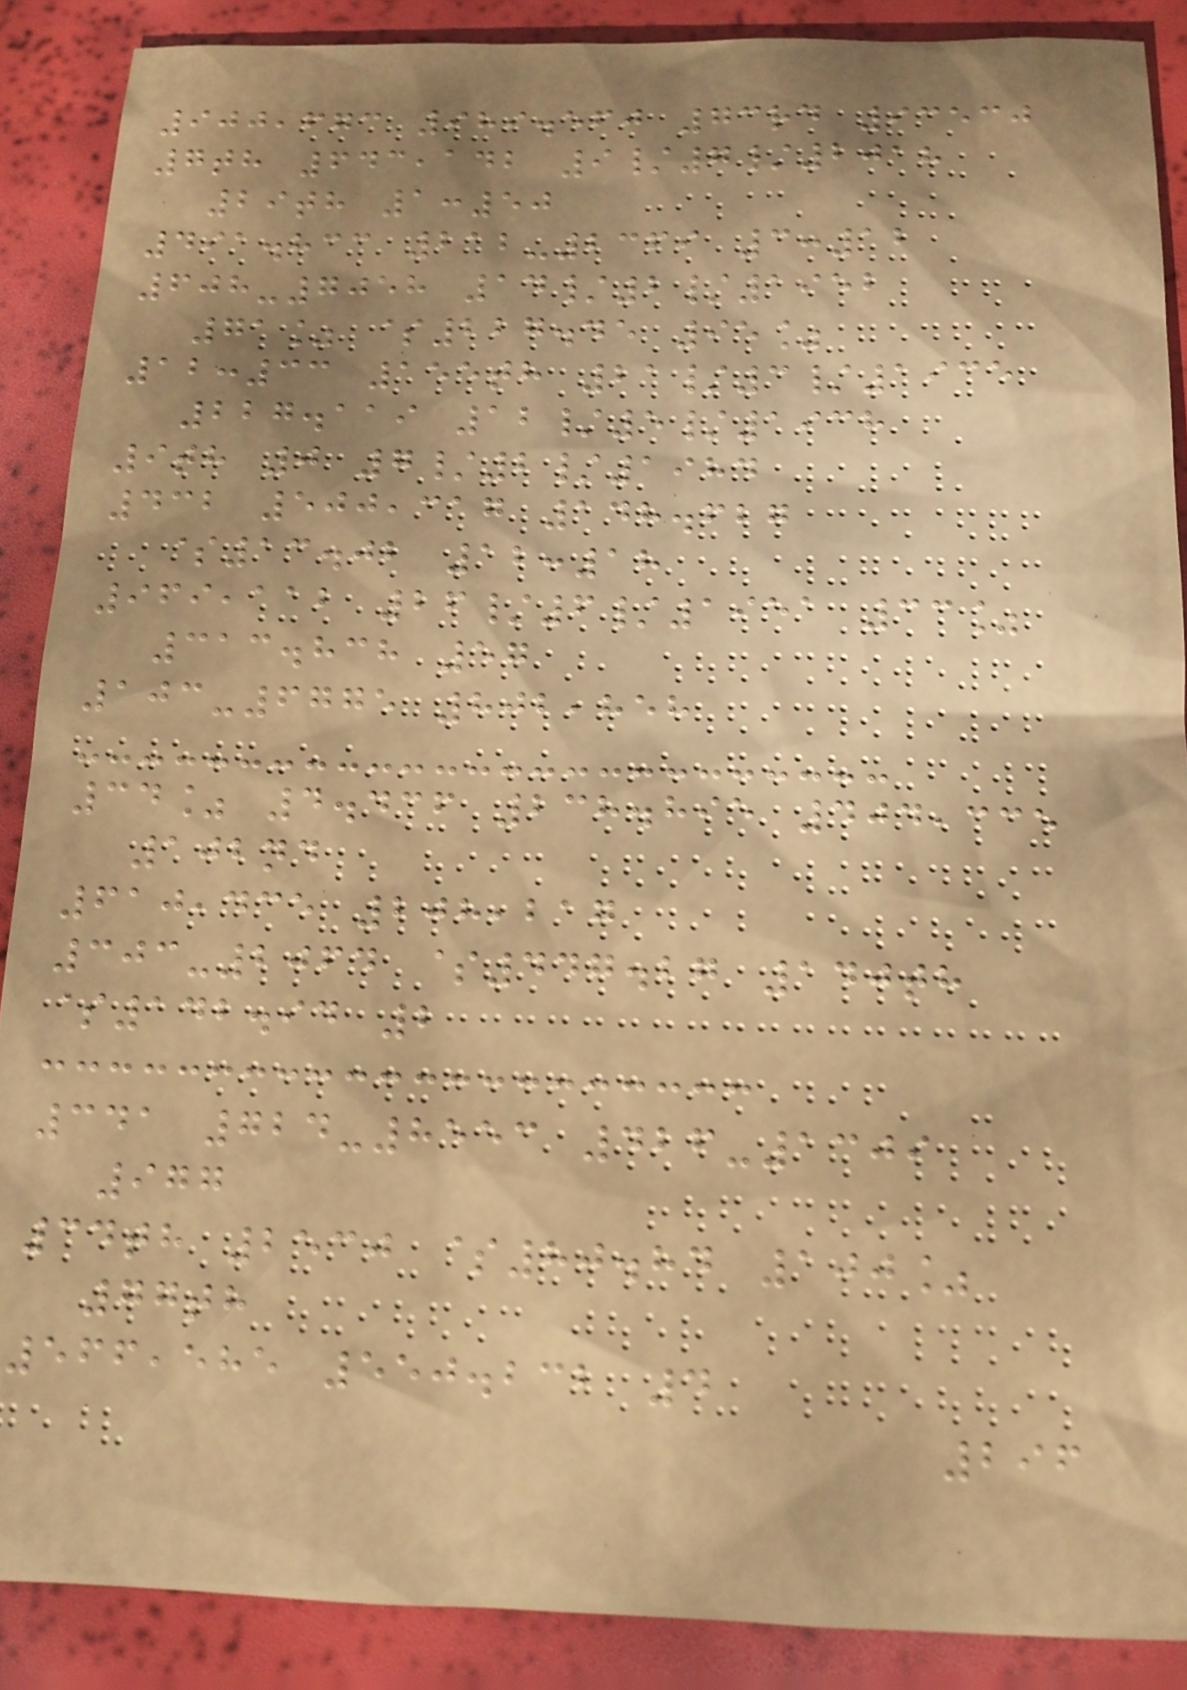900,673 989.560 73rd 93530
7th 643,142 9/7/2018
29th 1:50
491.833 212-2369 3:12
608-7058 14/2/1952
71% $227.45 95%
12:33 155th 21/3/1935
227.119 12/5/1938
9th 0 7/2/1984
432 500,317 148.627
$13.02 12:18
969,112 26/6/1951 33%
313.838 57
103-6775 802,858
34% 4.436 238.895 404,335
102nd
610,435 208,217
303-2064 $447.27 140th
$142.94 2
341 724-8553 426-1309
977
34th 2530 $80.84 100%
77th
566,585 550.232 4
296
